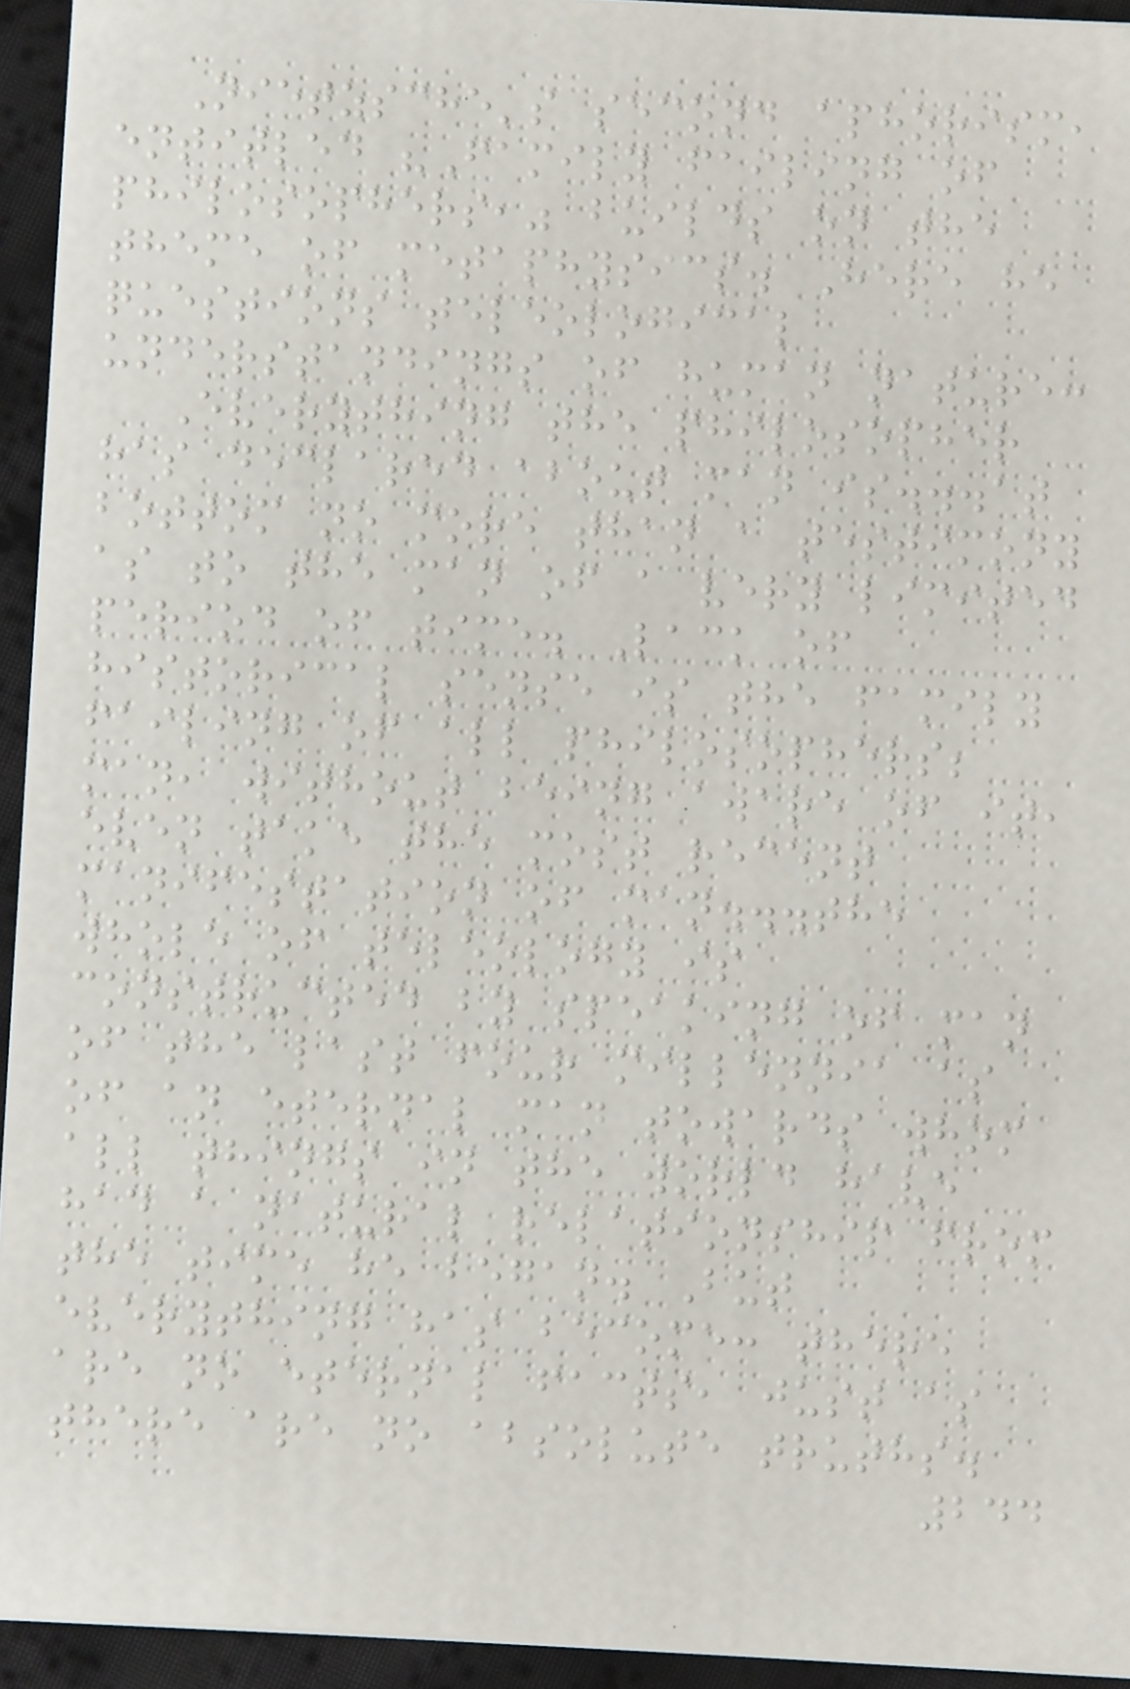Nietzsche's second aphorism,
entitled "Family failing of
philosophers," builds on the
theme of metaphysics. Here he
questions teleological
understandings of human nature:
Everything the philosopher
has declared about man is...at
bottom no more than a testimony
as to the man of a very limited
period of time. Lack of
historical sense is the family
failing of all philosophers;
man, without being aware of it,
even take the most recent
manifestation of man...the
whole of teleology is
constructed by speaking of man
of the last four millennia as
of an eternal man towards whom
all things in the world have
had a natural relationship from
the time he began. But
everything has become: there
are no eternal facts, just as
there are no absolute truths.
244
